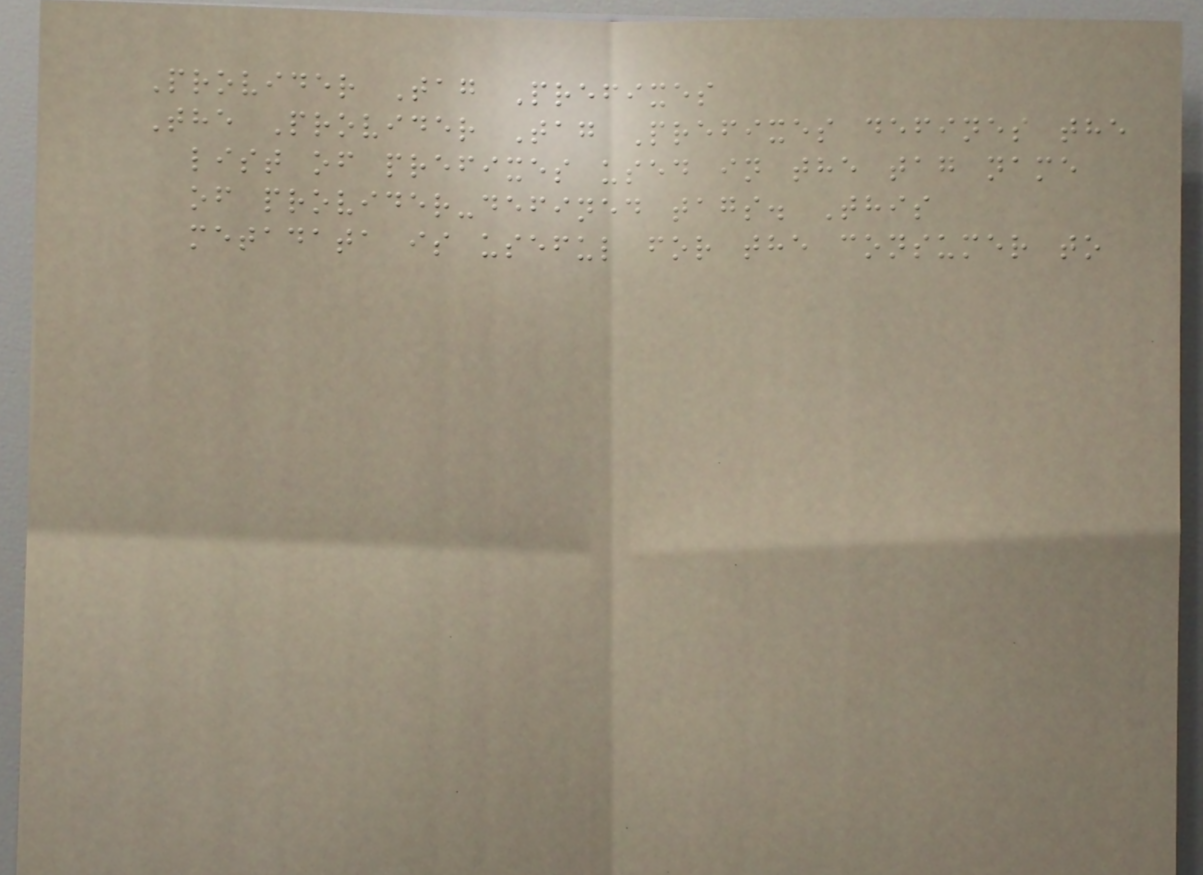Provider Tag Prefixes
The Provider Tag Prefixes defines the
list of prefixes used in the tag name
of provider-defined tags. This
metadata is useful for the consumer to
